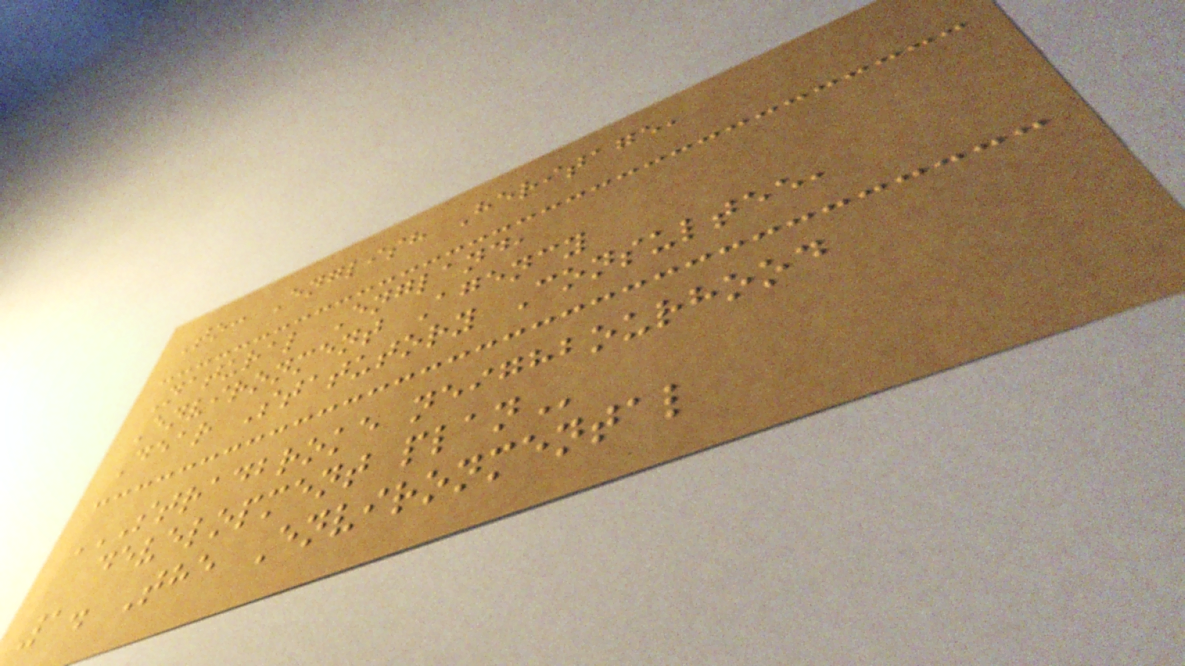To: English Heritage,
Natural England,
Environment Agency
Dear Statutory Consultee,
STRADBROKE NEIGHBOURHOOD
DEVELOPMENT PLAN
1. The Environmental
